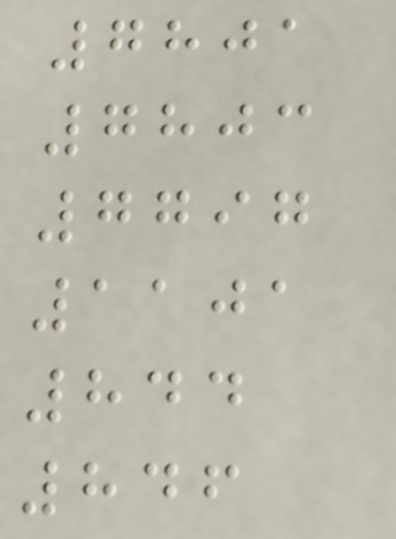7801
7803
7797
1101
844
846
